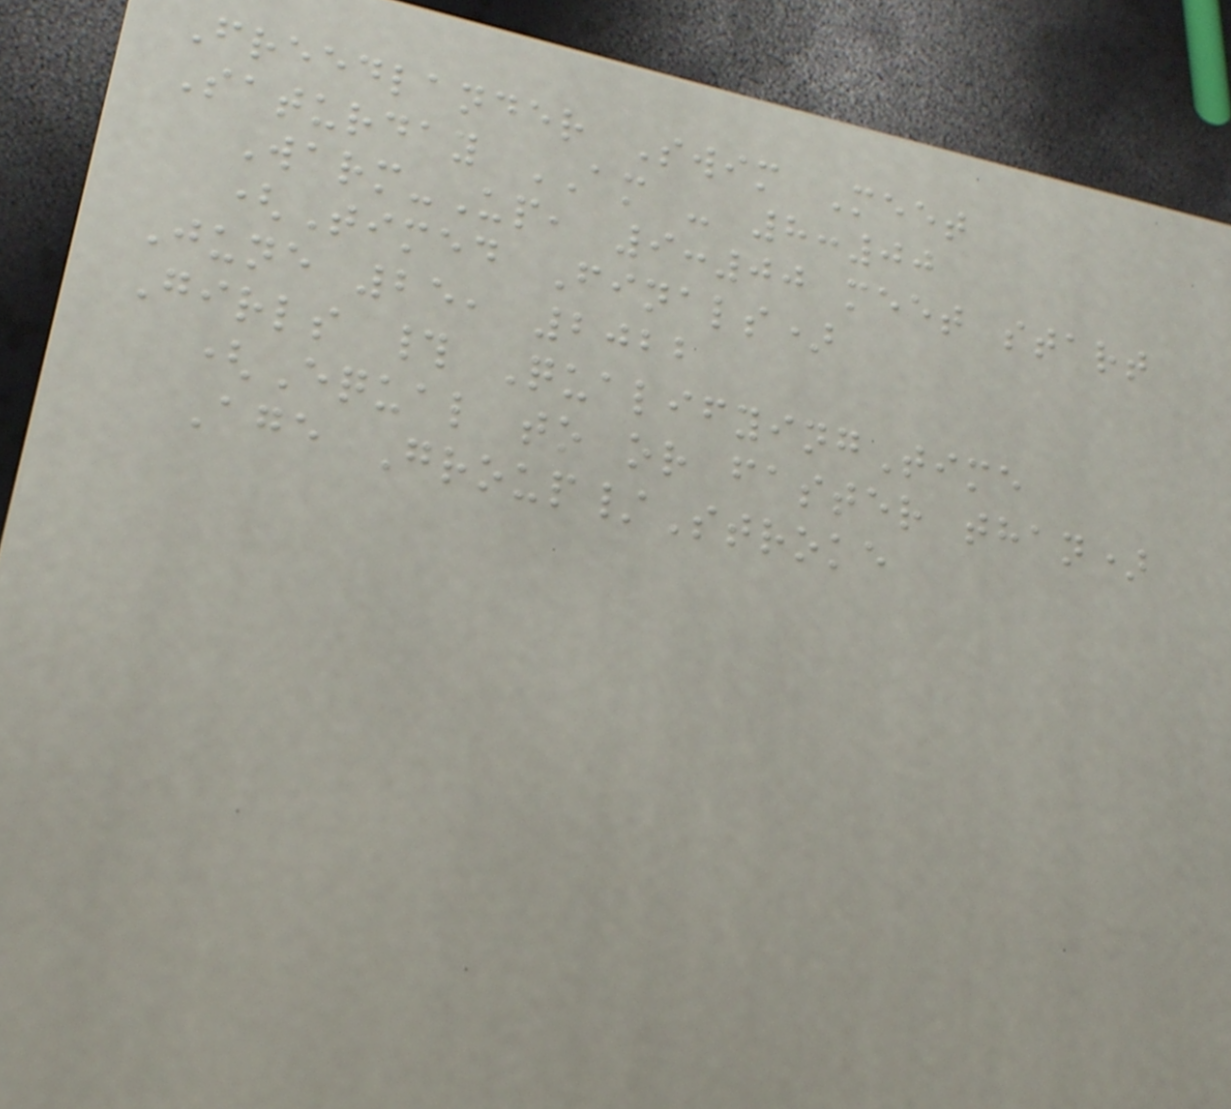Freedlander Swim Meet
Saturday AM - 8:00
Warm-Up, 9:00 meet start
(Timed Finals)
June 25, 2022
Girls # QualifyingTime
(Equal to or faster than)
Age Group/Stroke
